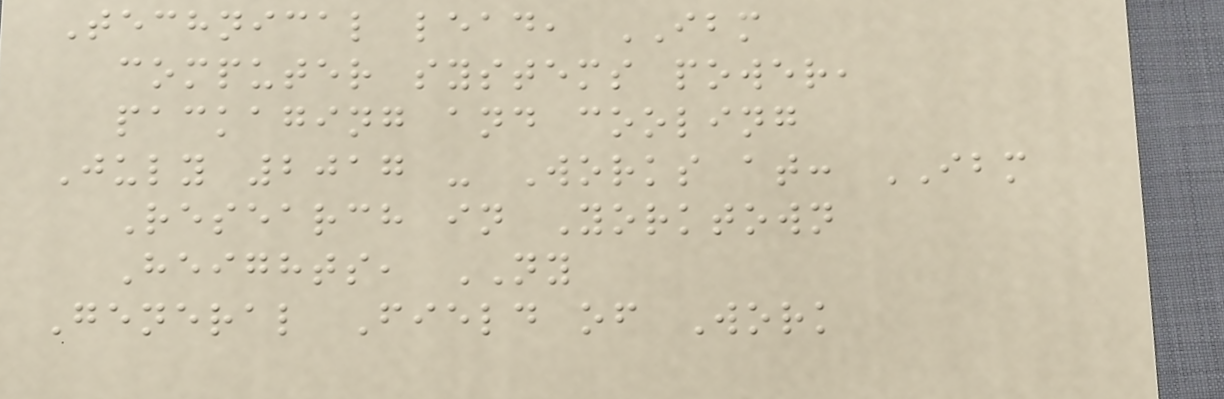Technical lead, IBM
computer systems power,
packaging and cooling
July 2017 - Works at: IBM
Research in Yorktown
Heights, NY
General Field of Work
